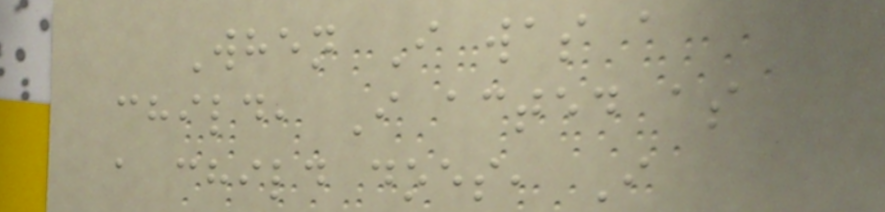When I was a
child, I acted as
a child does, I
